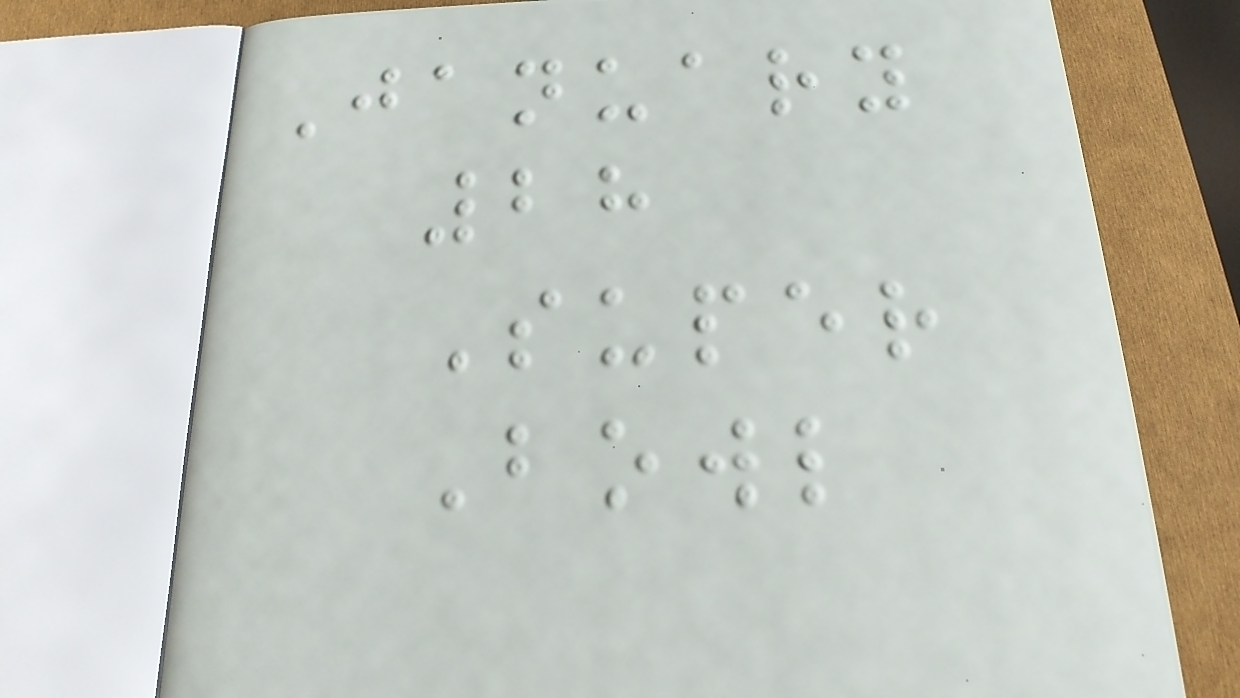January
28
Super
Bowl
